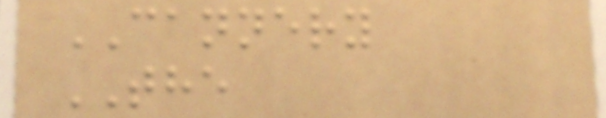CANNERY
THE
